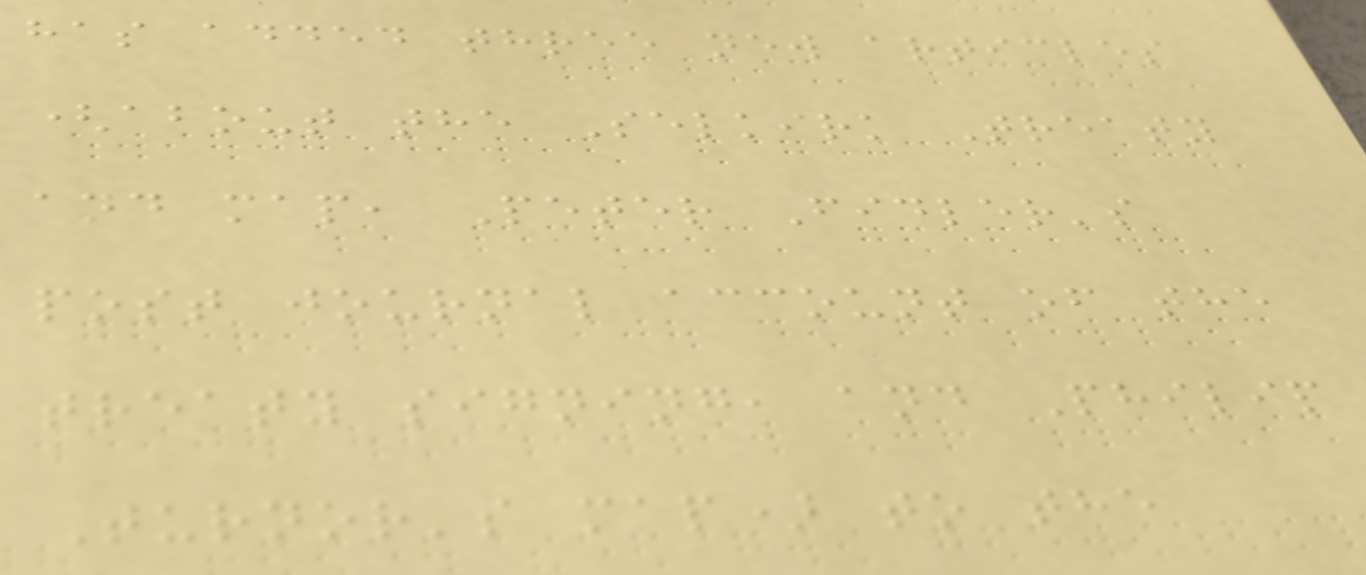has added three new articles
(about the Selkirk Treaty
and map, Peter Fidler's
post journal account of the
treaty signing, and Philip
Turnor's map) to the
